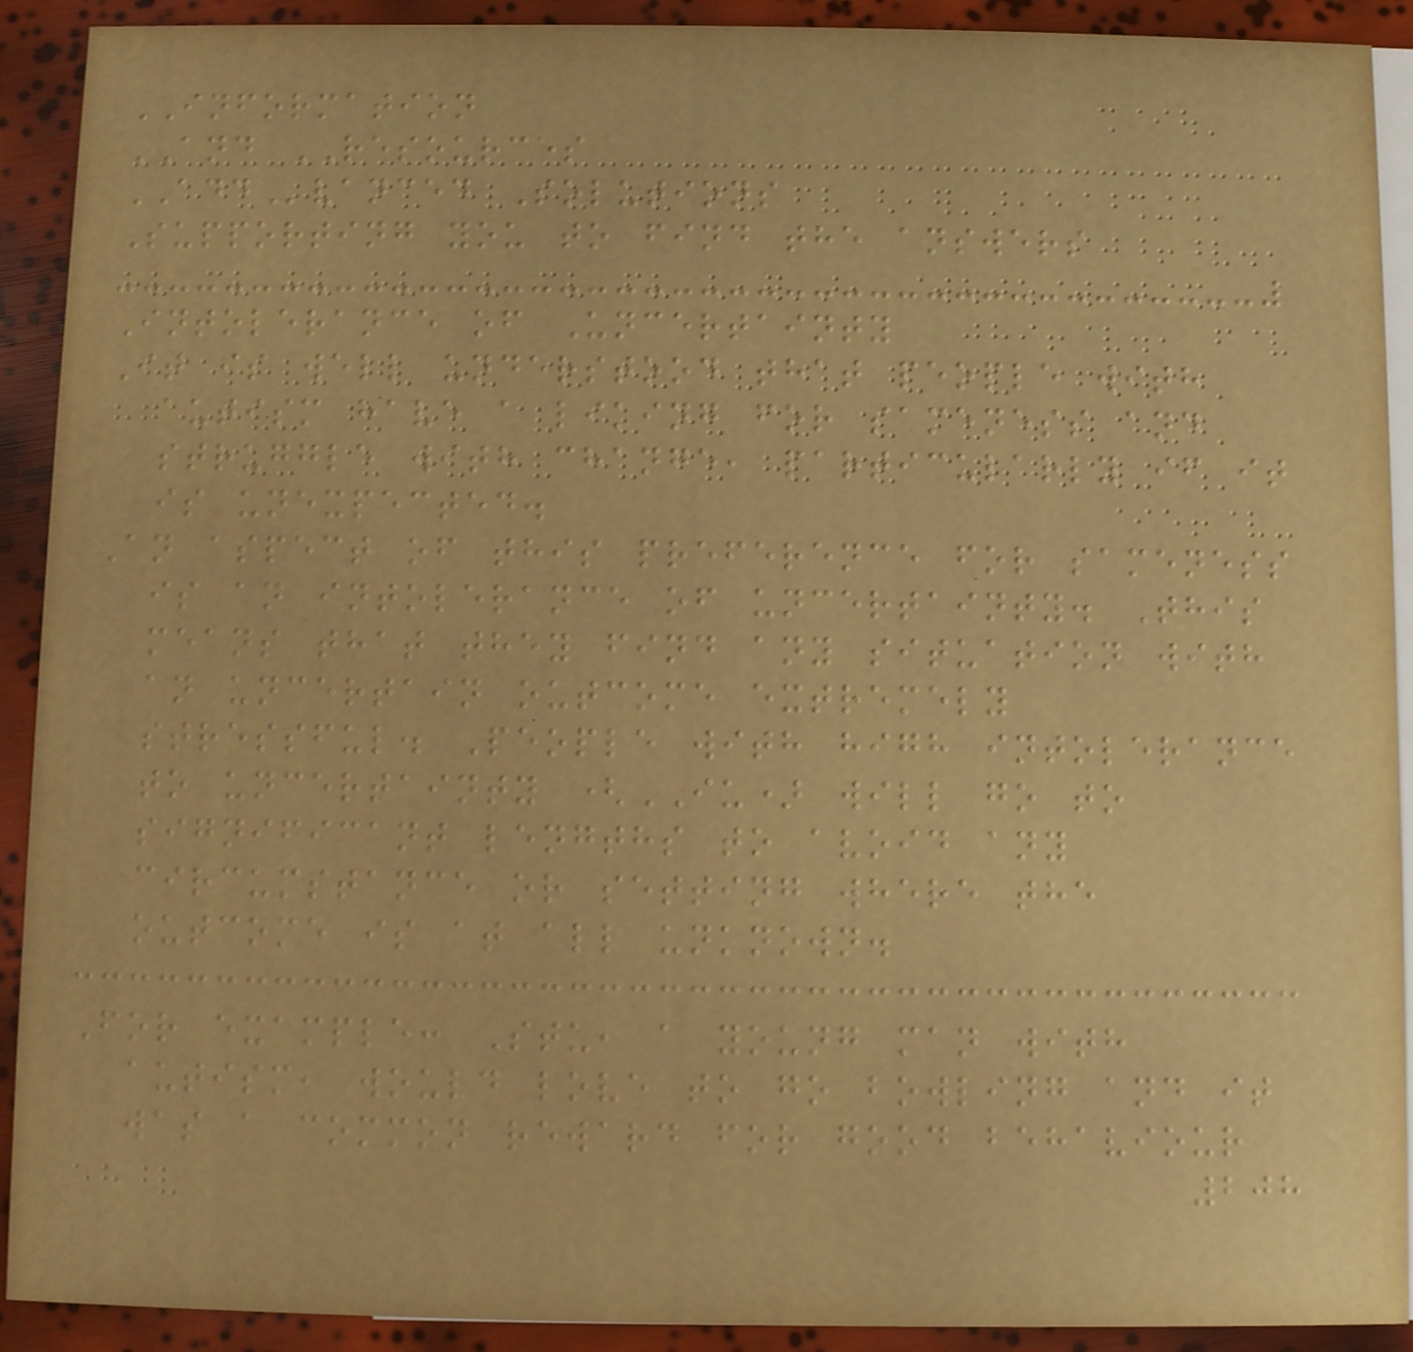INFORMATION
AND RESOURCES
ADDvanced Solutions
Supporting you to find the answers
Intolerance of Uncertainty
It is well understood that people with
autism have a liking for sameness and
struggle with change, particularly if it
is unexpected.
An aspect of this preference for sameness
is an intolerance of uncertainty. This
means that they find any situation with
an uncertain outcome extremely
stressful. People with high intolerance
to uncertainty (IU) will go to
significant lengths to avoid any
circumstance or setting where the
outcome is at all unknown.
For example: Stu, a young man with
autism, would love to go bowling and it
was a common reward for good behaviour
208
